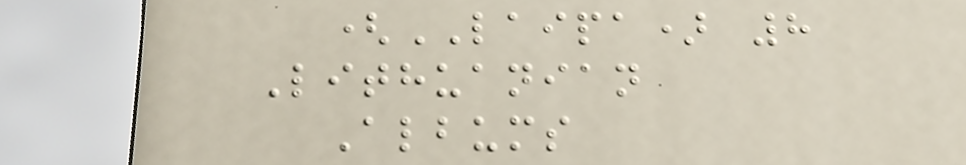(LAIPA) 8
Lithuanian
Albums
